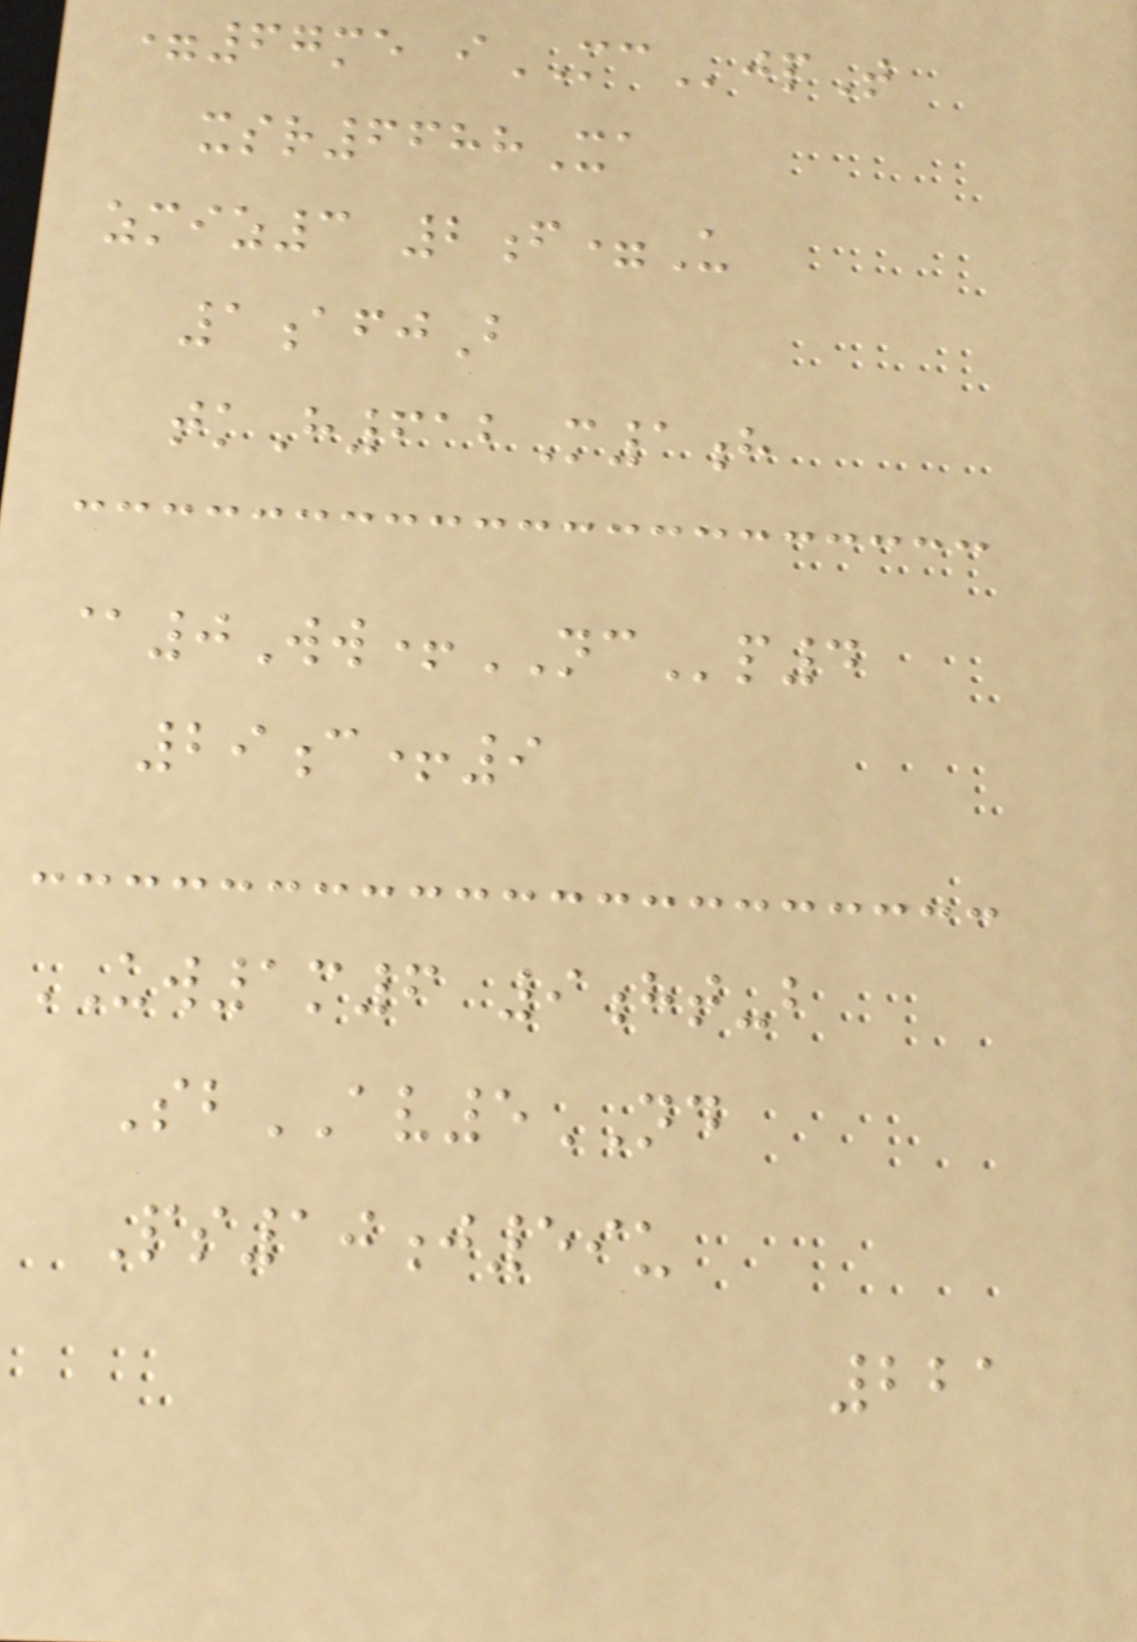=67me iMCjpT
xsr6688Xa
zmiz3 2f=U
1afjB
tkH612M1h
@0Ww+NCp4
29c+9
UW1m6 9ht-b
SbAV5ND
Ps10j59u
221
